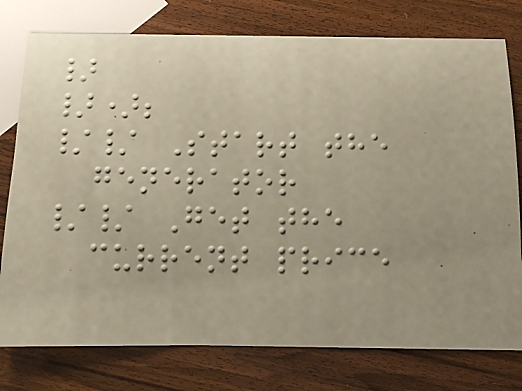}
});
// Start the
generator
// Get the
current price
